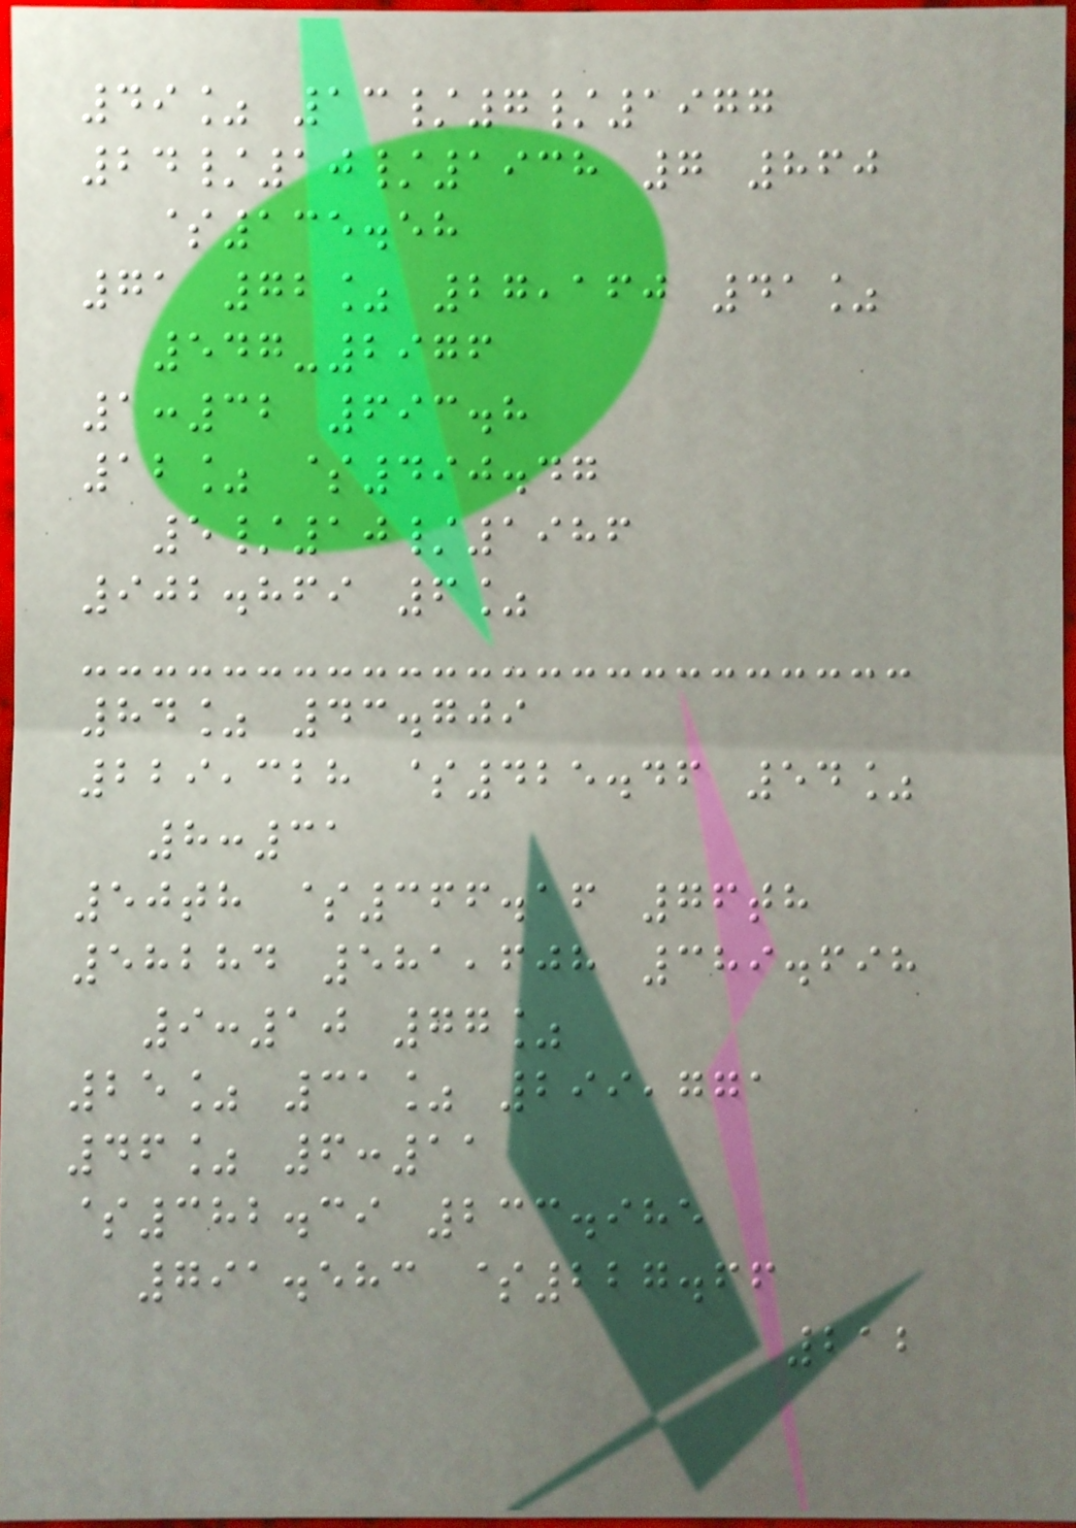49% 13/7/1977
24/10/1938 7 860
$135.58
71 72% 27,160 41%
547-2976
1:32 693.8
12% $490.47
5/10/1986
902.869 6%
84% 43.709
229,328 $425.46 54%
8:31
50th $366.16 76th
58284 581,608 389.698
9:10 77%
25% 31% 299,771
46% 6:11
$382.39 233.985
791.583 $227.66
212
